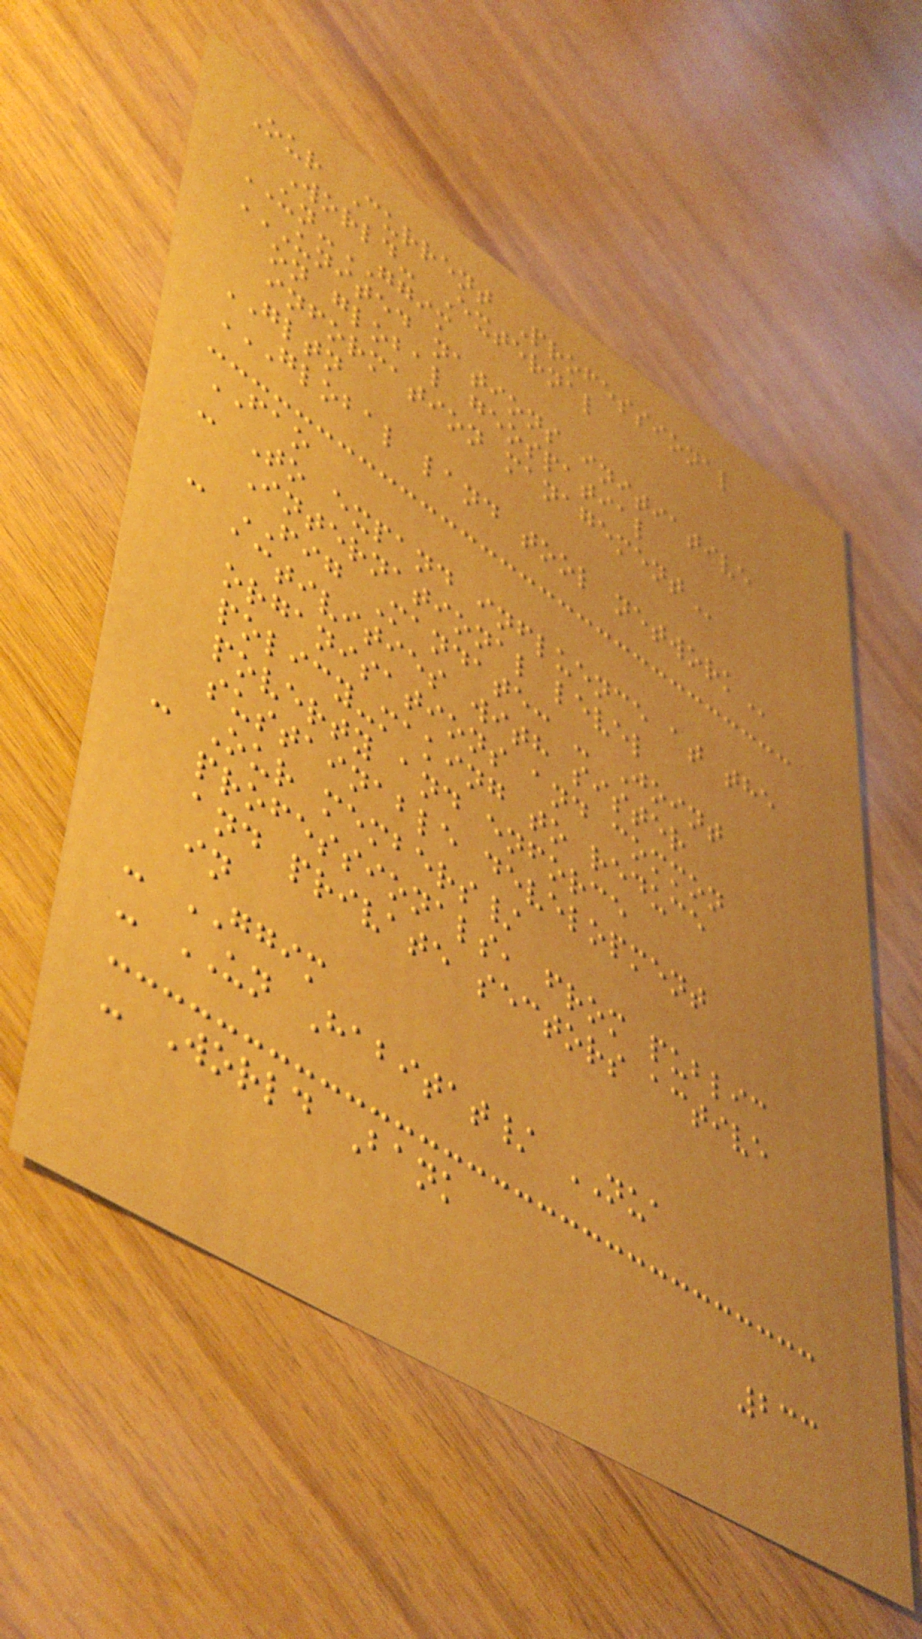Our Current Professional
World- External
UN-GGIM
UNITED NATIONS INITIATIVE
ON GLOBAL GEOSPATIAL
INFORMATION MANAGEMENT
GLTN
GLOBAL LAND TOOL NETWORK
FAO
- To expand influence at the
International level
- FIG Mandate: - Joint
activities with sister
organisations and common
policy-making to reduce
poverty and enforce
sustainable development
- Our members/
professionals, from public
and private sectors active
in
- GGIM
- UN Habitat/ NUA
- World Bank
233
